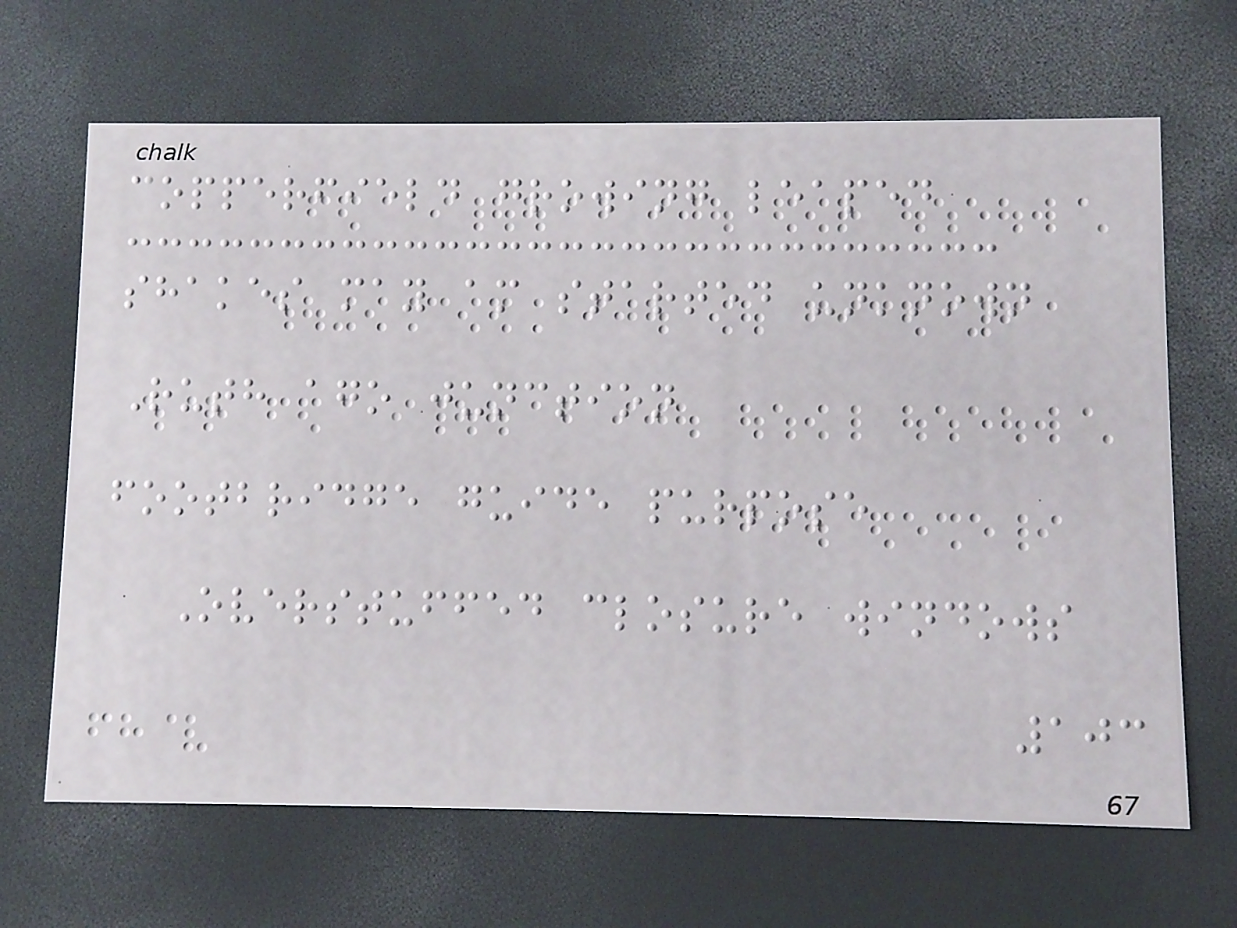copperfield growing leaped
shakes may am started unknown
Ruth ago junction
footbridge guide purpose
Overstuffed closure windows
103
